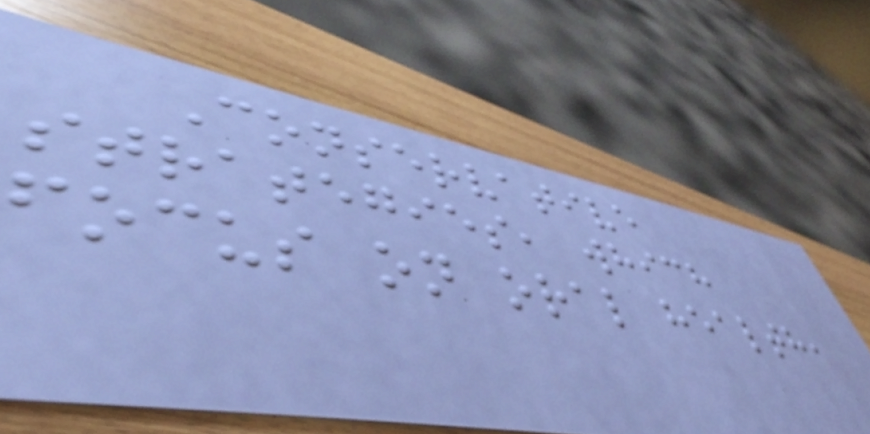Conservative
strategies, which
focus on oral health,
